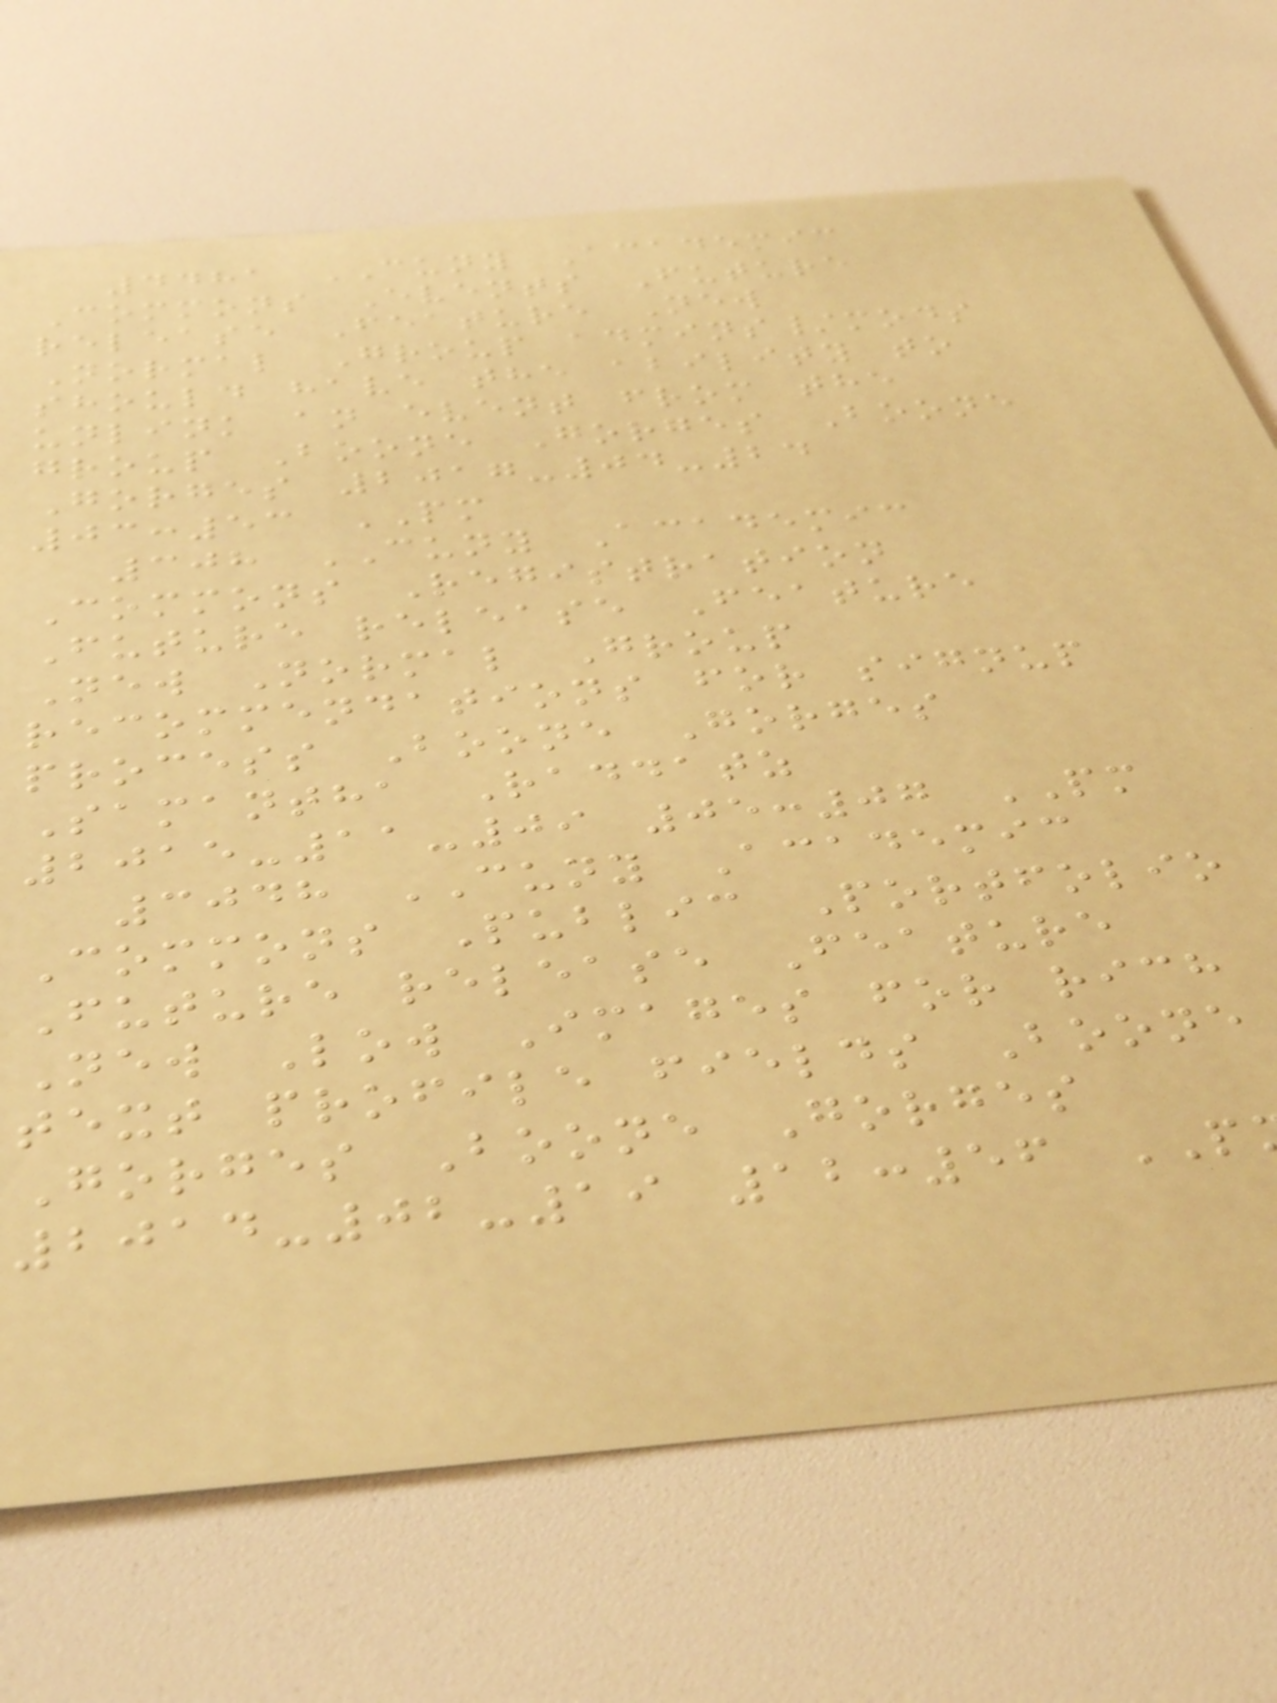4481 CUNY Academic
Commons Events Future
release Feature New
Normal Group admins/mods
should have the ability to
unlink an event from the
group Boone Gorges Boone
Gorges 2017-04-24
03:53 PM
308 CUNY Academic
Commons Registration
Future release Feature
New Normal Group
recommendations for signup
process Boone Gorges
Samantha Raddatz
2015-11-09 05:07 PM
3048 CUNY Academic
Commons Public Portfolio
Future release Feature
New Low Images for rich
text profile fields Boone
Gorges Boone Gorges
2014-02-19 12:56
